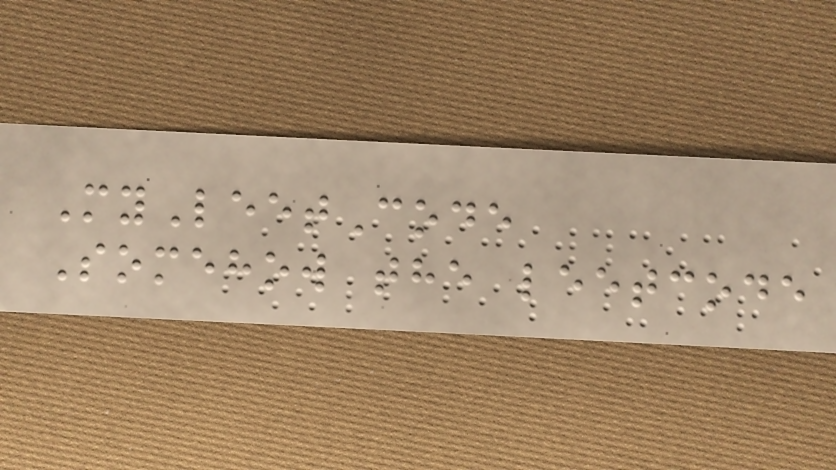MyLeetCode
Somehow the leetcode
